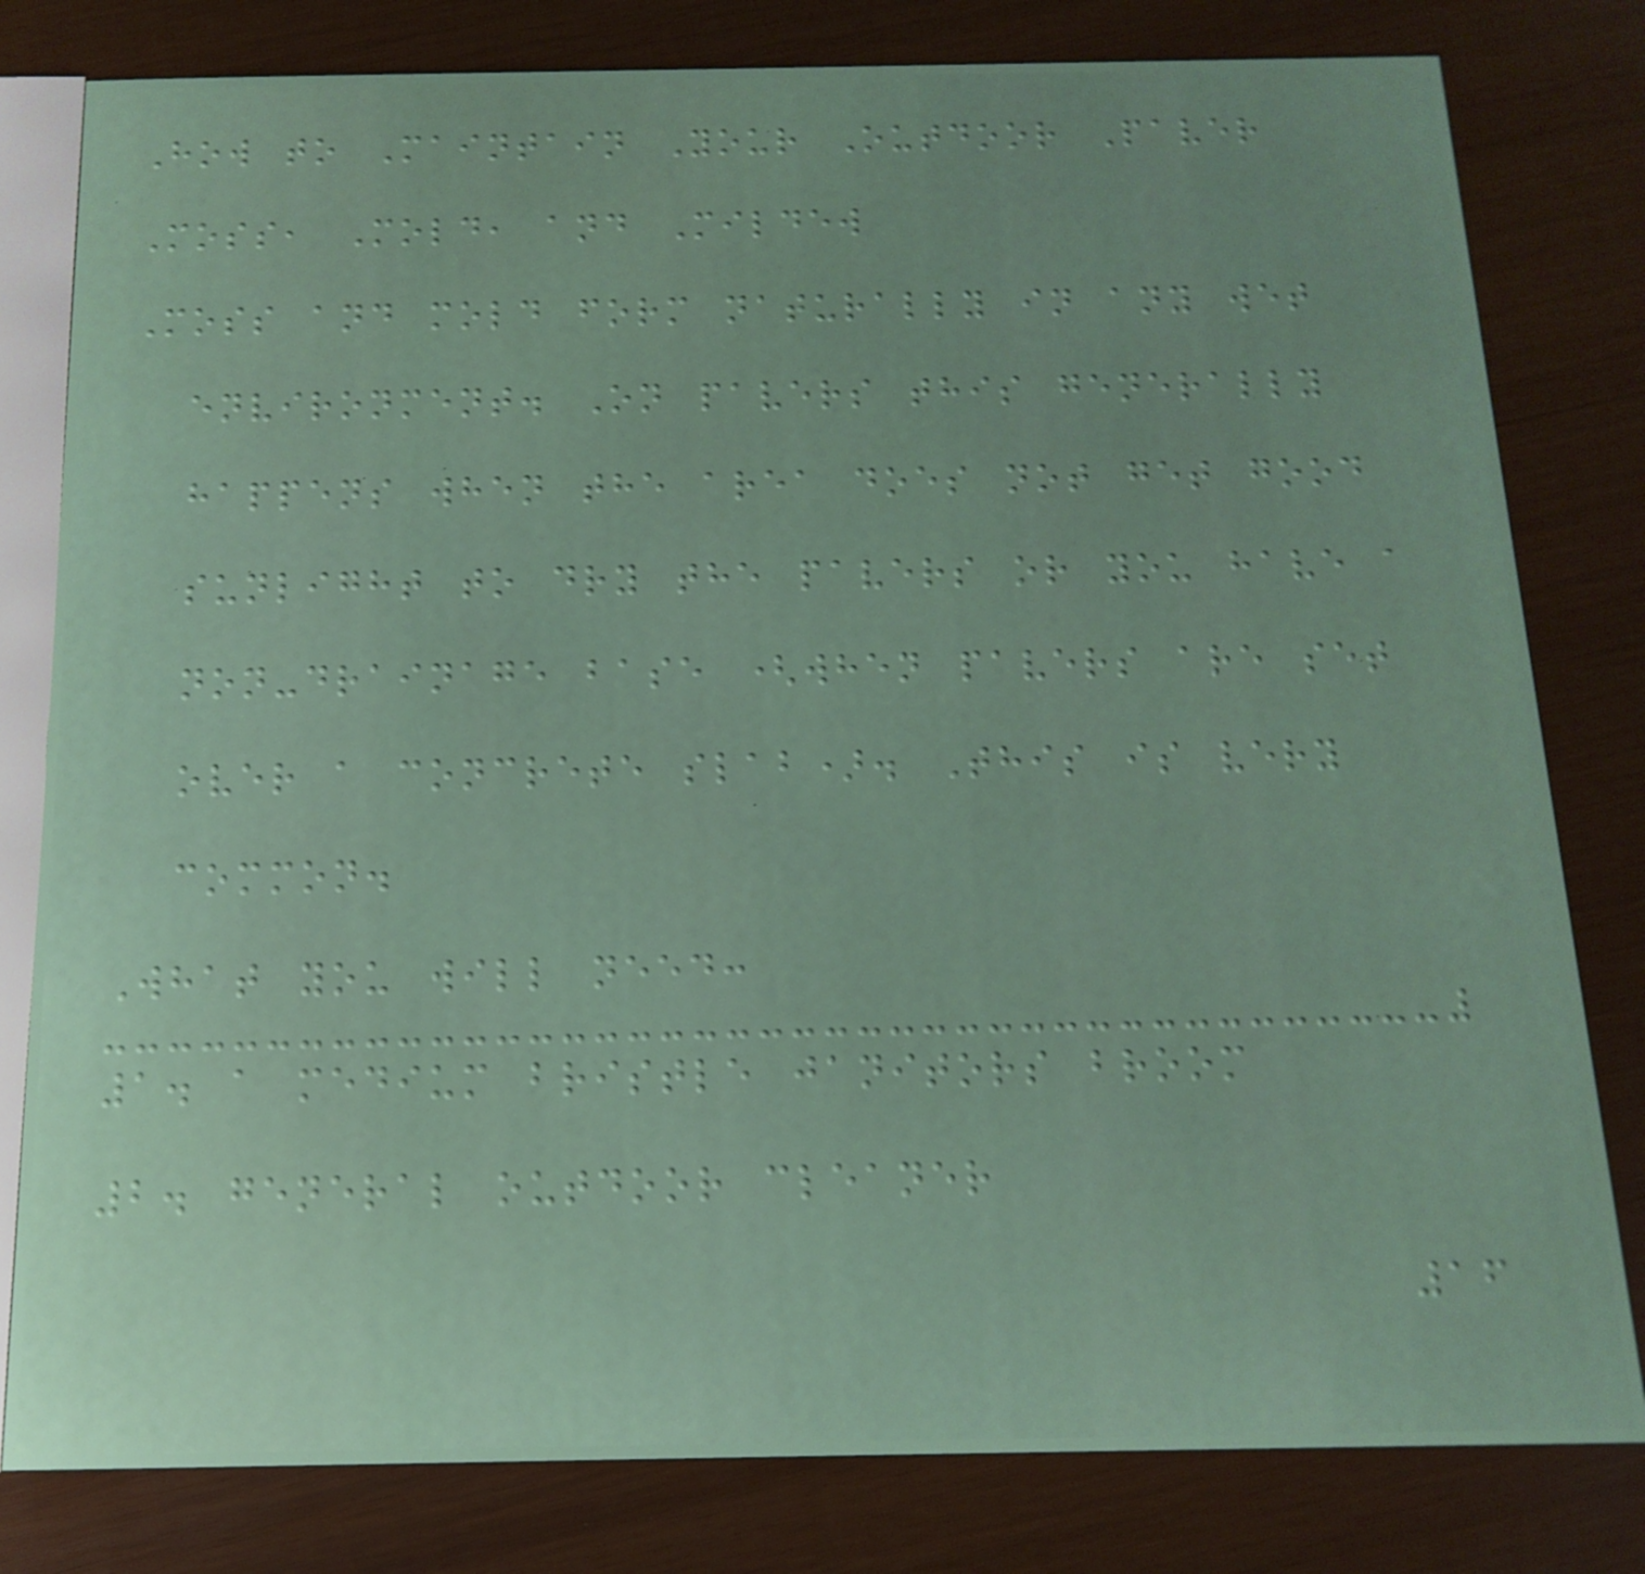How to Maintain Your Outdoor Paver
Moss, Mold, and Mildew
Moss and mold form naturally in any wet
environment. On pavers this generally
happens when the area does not get good
sunlight to dry the pavers or you have a
non-drainage base (when pavers are set
over a concrete slab). This is very
common.
What you will need:
1. a medium bristle janitors broom
2. general outdoor cleaner
16
